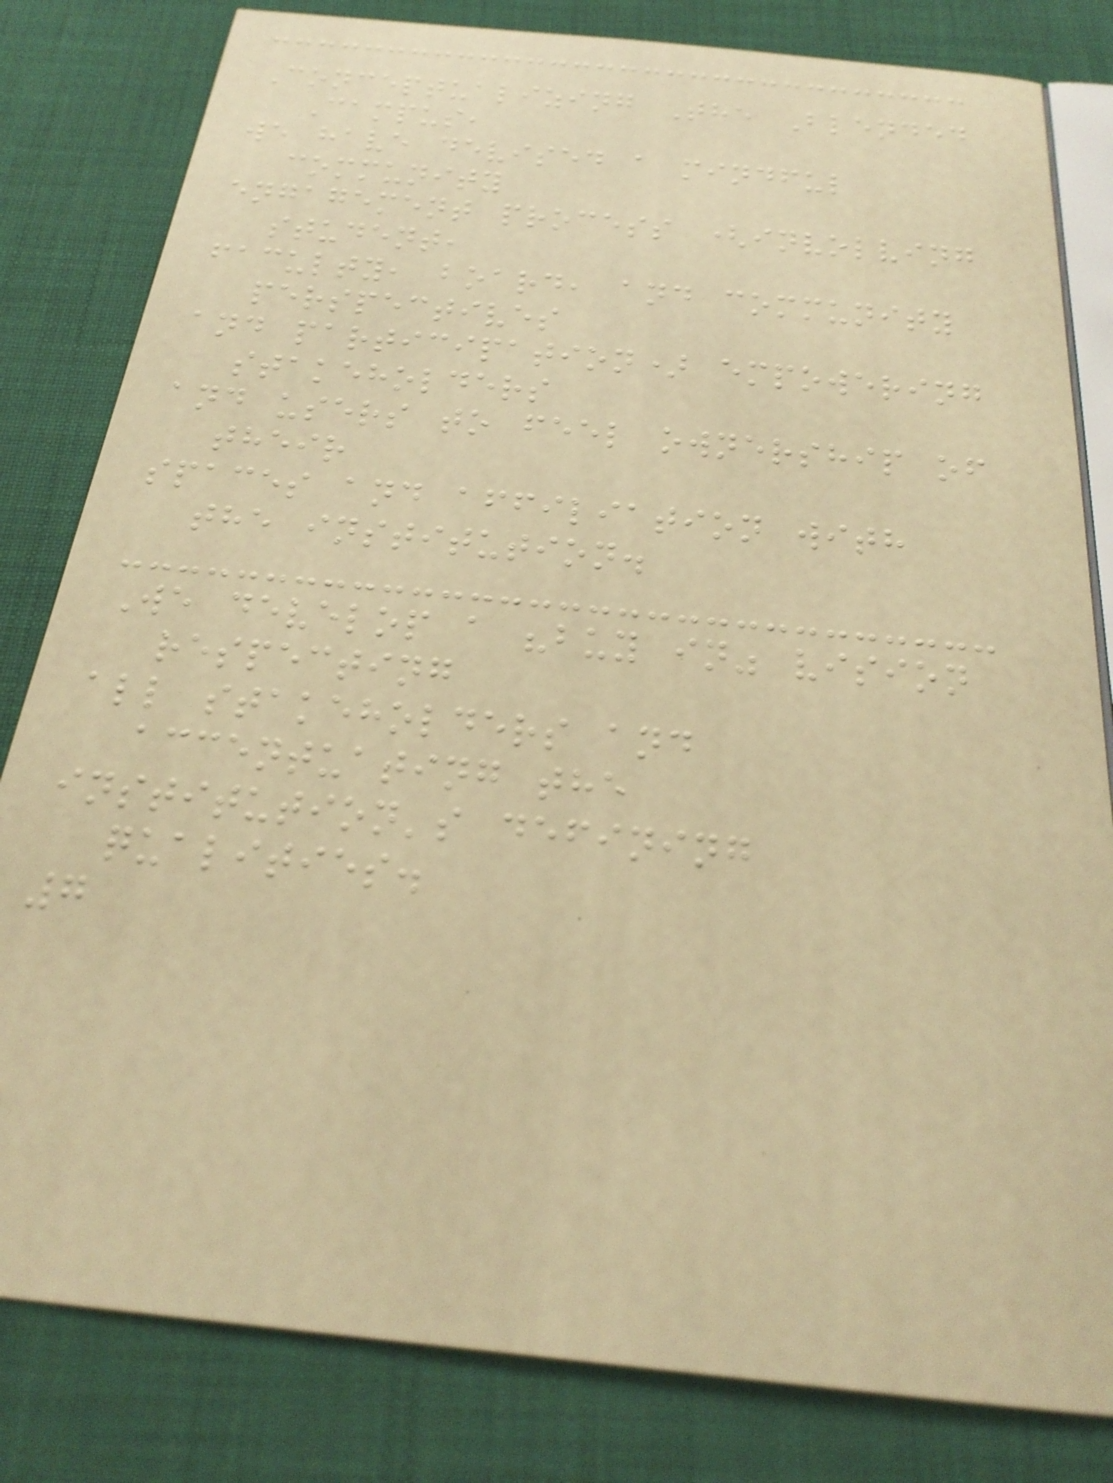Conceptualizing The Blended
Campus,
we have devised a mindful
community
engagement process (involving
student,
faculty, board, and community
perspectives
and participation) empowering
stakeholders
and users to feel ownership of
their
spaces and affiliation with
the institution.
We develop a "buy in" vision
respecting
all stakeholders and
accentuating the
institution's defining
qualities.
7
